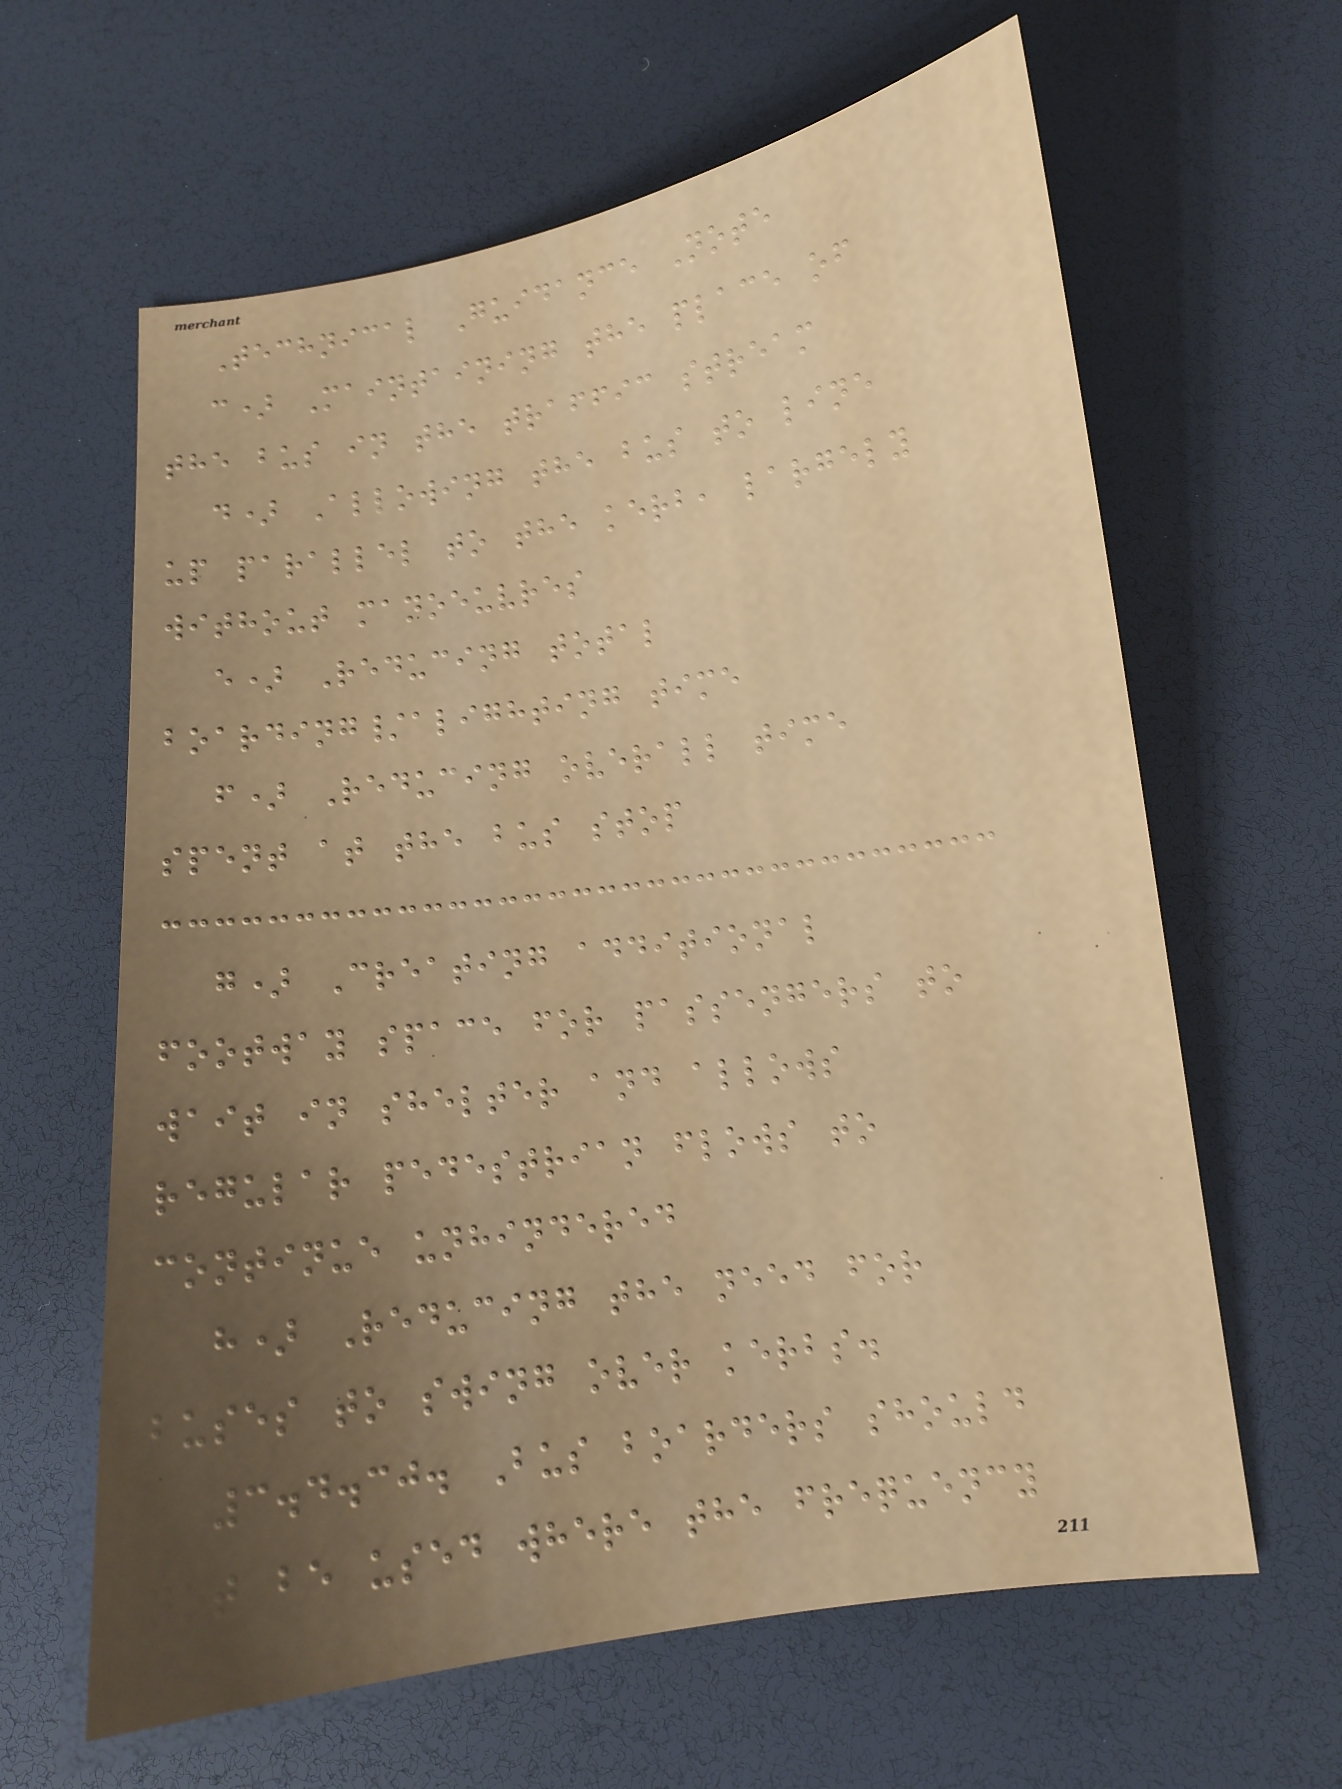Technical Guidance Note
c) Maintaining the place of
the bus in the traffic stream
d) Allowing the bus to line
up parallel to the kerb, largely
without manoeuvres
e) Reducing total
boarding/alighting time
f) Reducing overall time
spent at the bus stop
g) Creating additional
footway space for passengers to
wait in shelter and allows
regular pedestrian flows to
continue unhindered
h) Reducing the need for
buses to swing over kerbs.
3.4.30. Bus boarders should
not be used where the frequency
